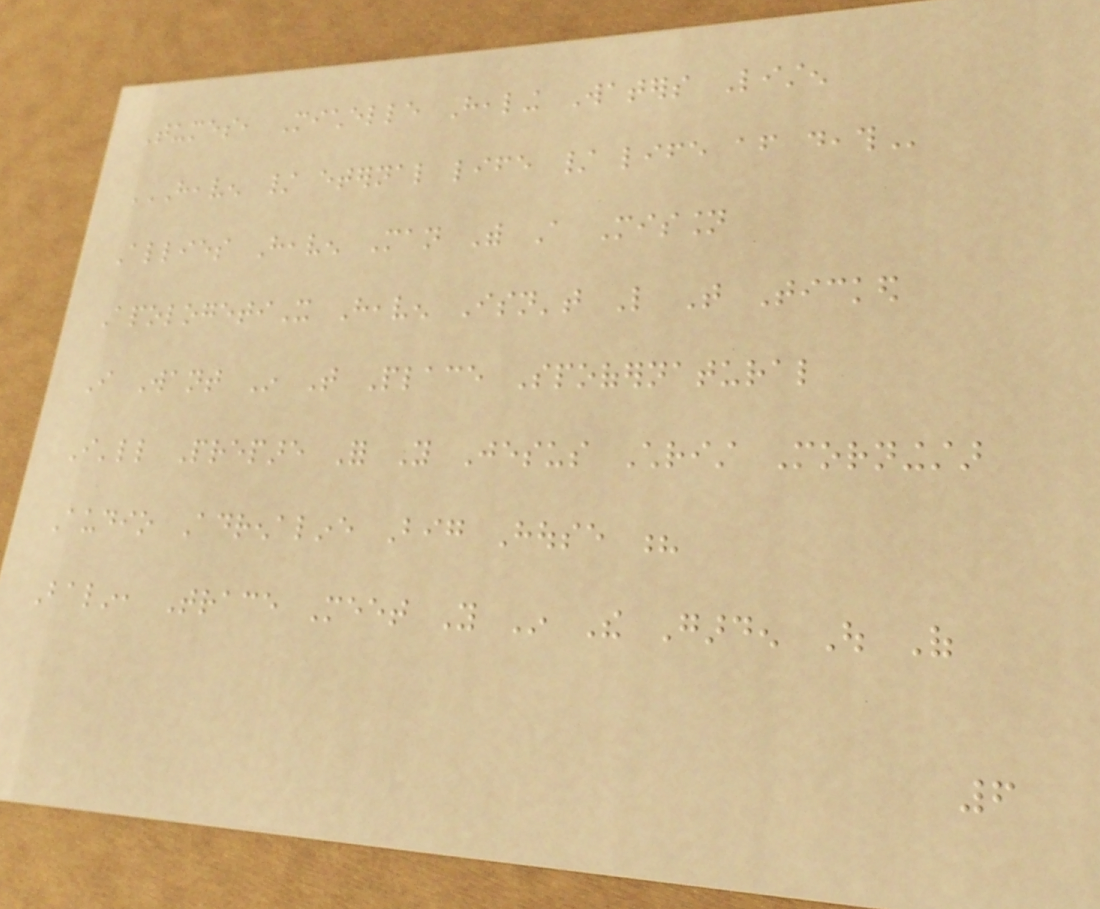Tumes, Michelle Healing Waters Listen
HEAVEN / ETERNAL LIFE / LIFE AFTER DEATH
Allies Heaven Man With A Mission
ApologetiX Heaven Isn't Like That Ticked
I Want In That Place Spoofernatural
I'll Prepare For You Jesus Christ Morningstar
Audio Adrenaline Big House ?
Balin, Trace Meet You In The Garden Out Of
6
